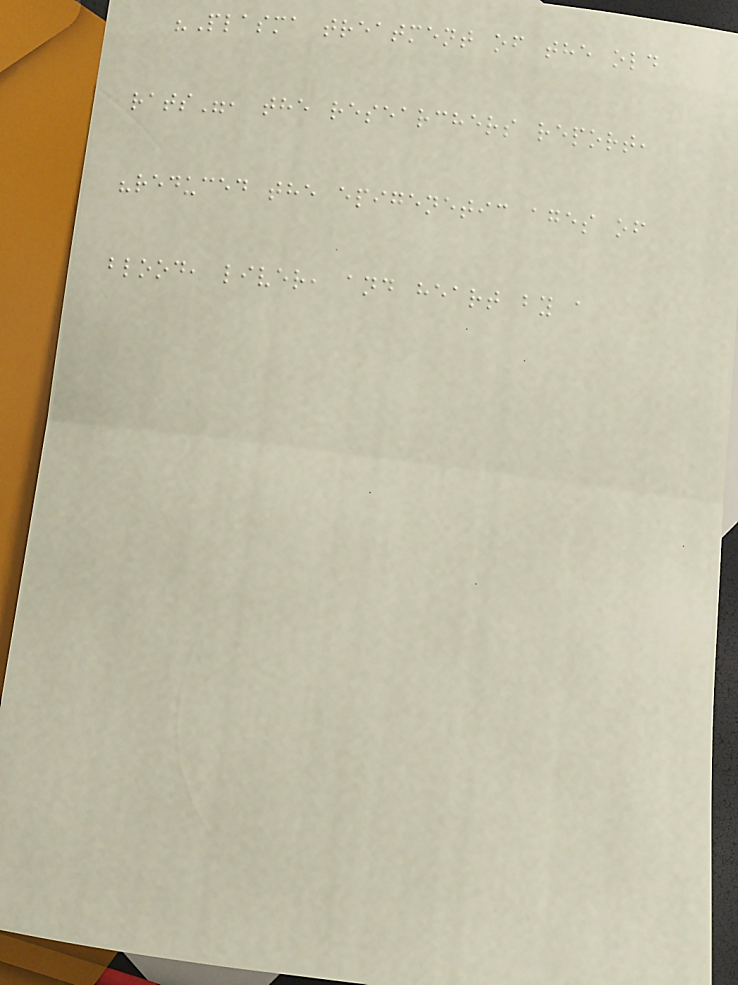"Plasma treatment of the old
rats", the researchers report,
"reduced the epigenetic ages of
blood, liver, and heart by a
